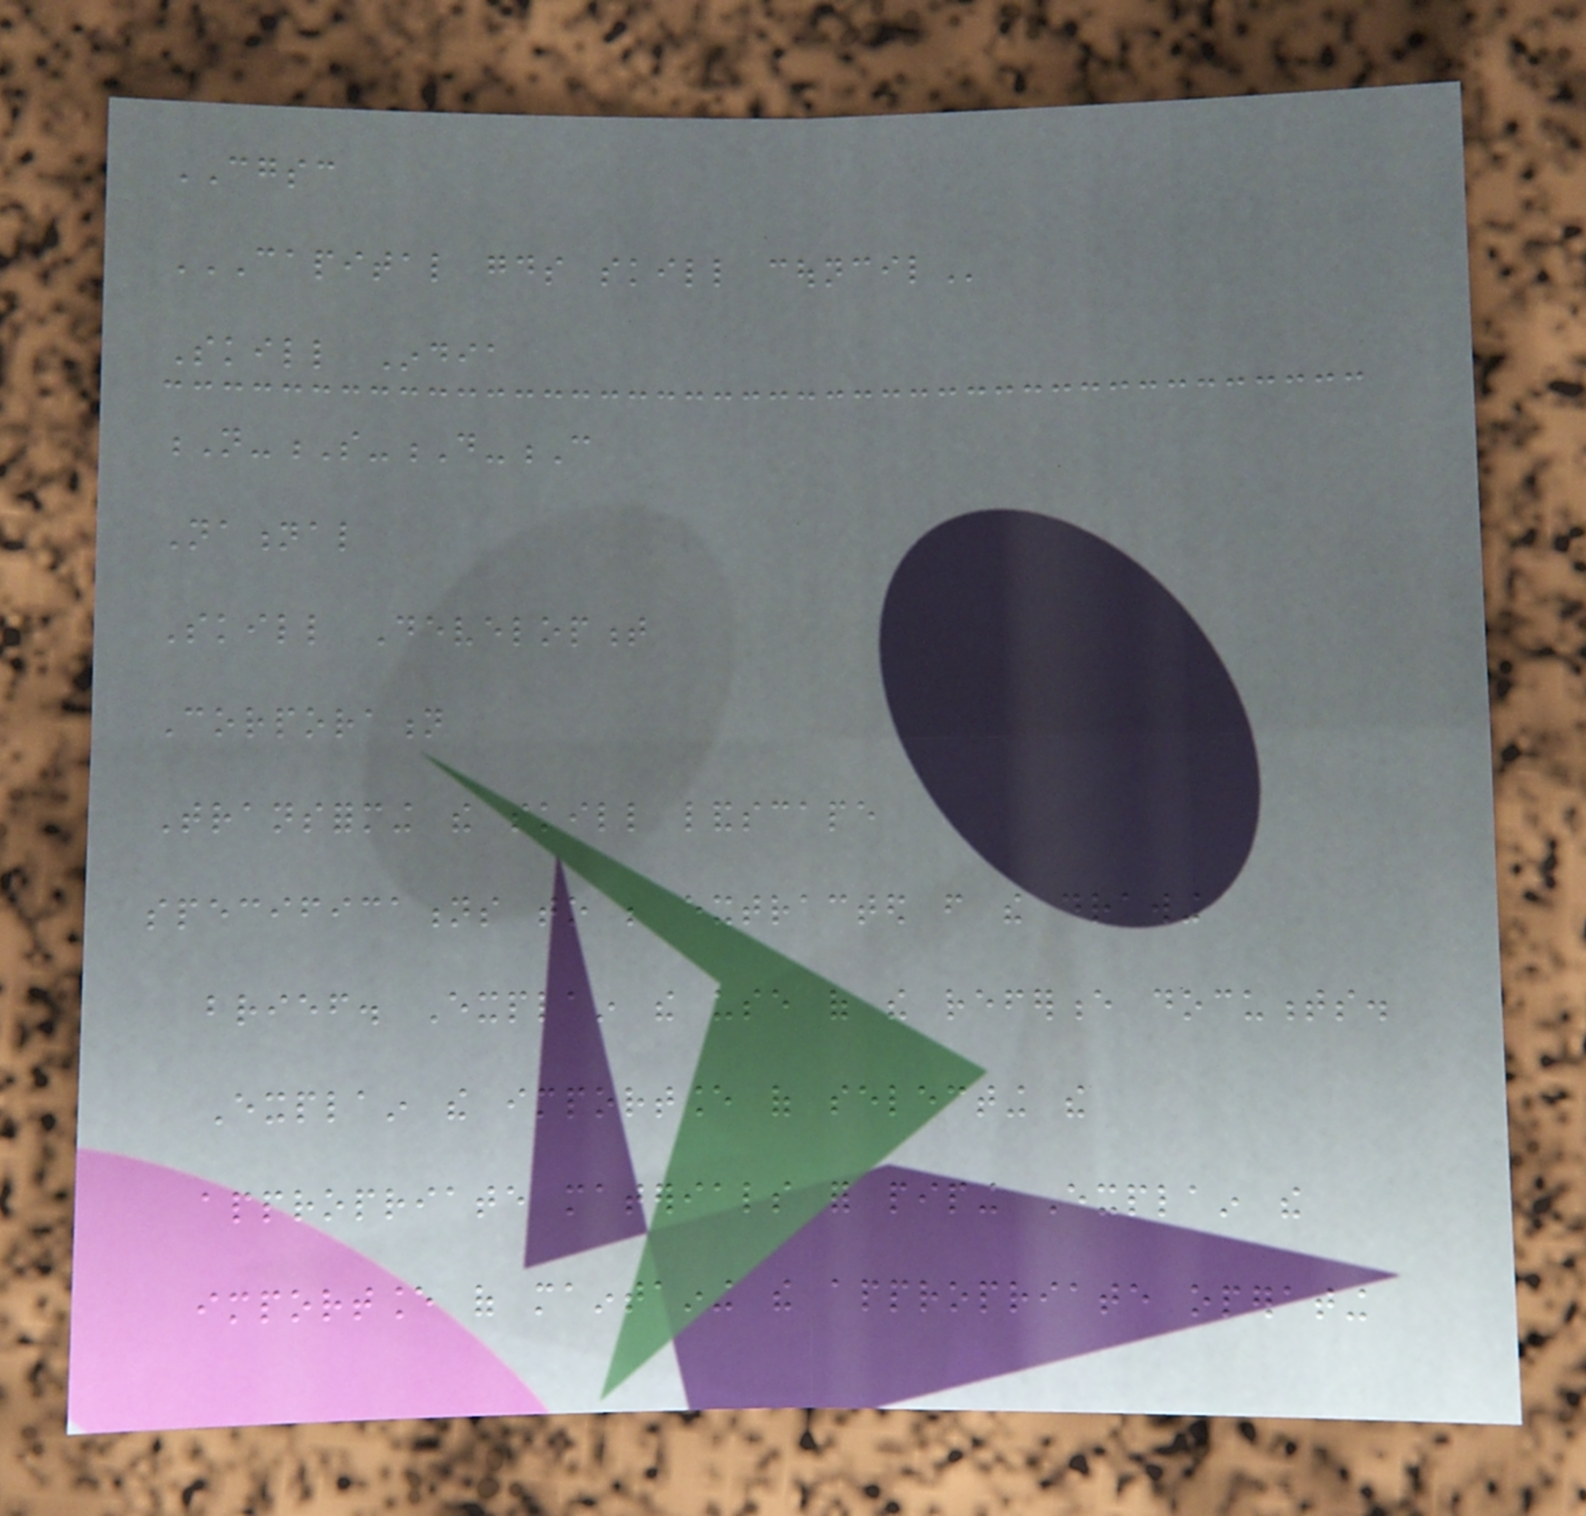CGSC
CAPITAL GOODS SKILL COUNCIL
Skill India
N-S-D-C
National
Skill Development
Corporation
Transforming the skill landscape
specifications to be extracted from the drawing
brief. Explain the use of the reference documents.
Explain the importance of selecting the
appropriate materials for piping Explain the
importance of maintaining the appropriate operating
